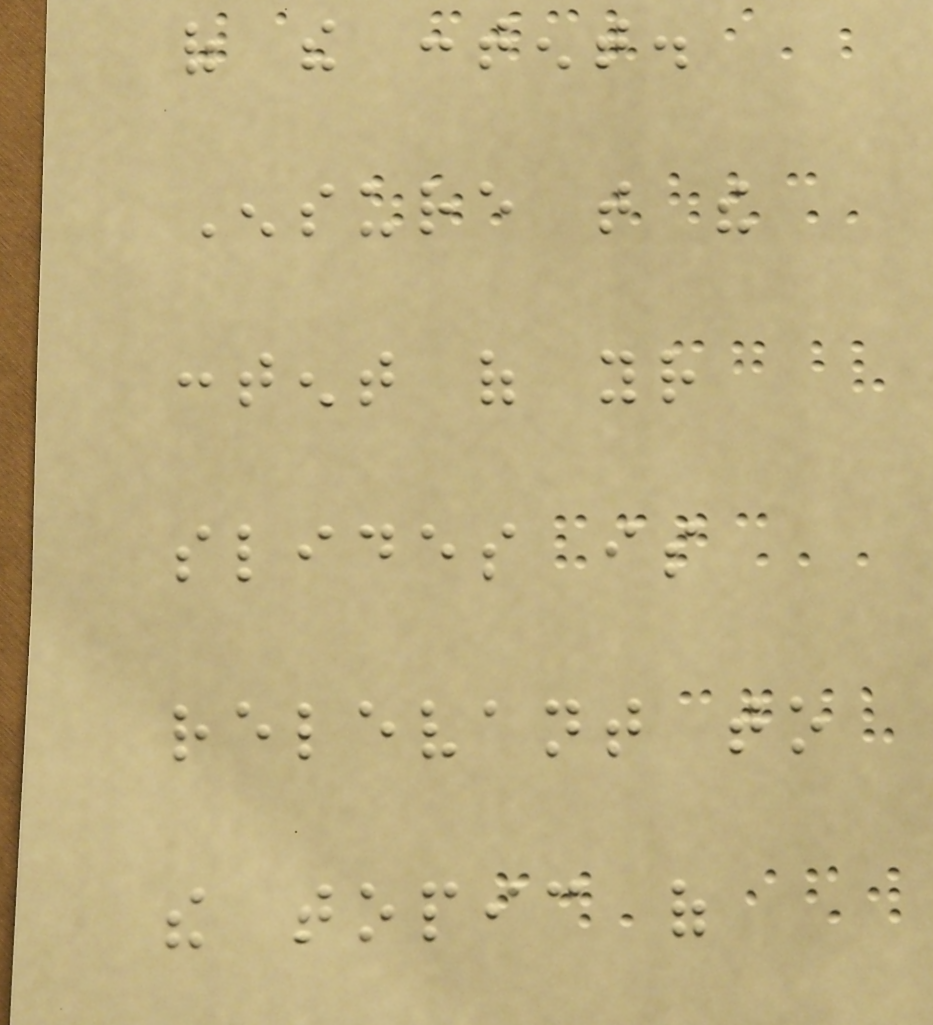of the content.
Ensure that the
content of your
slides is
relevant to
the topic of
